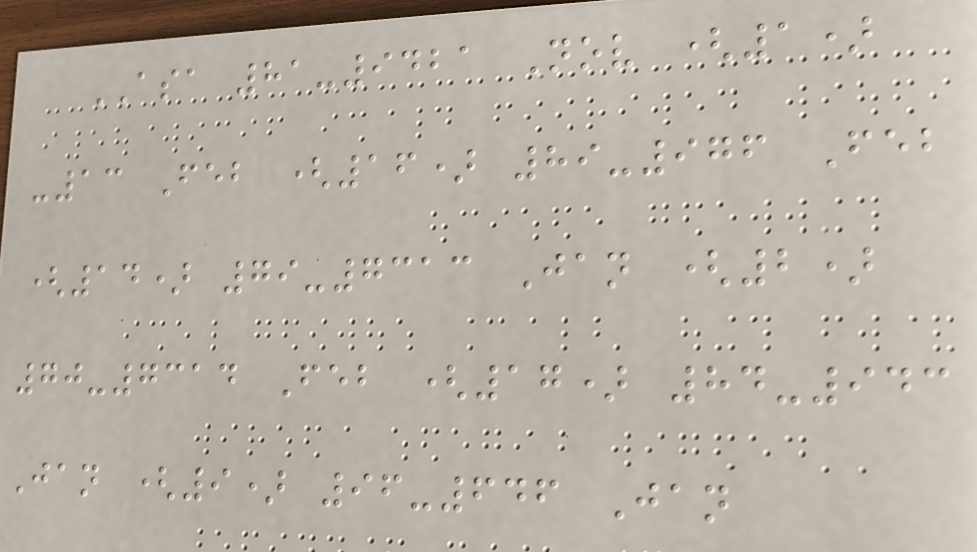ASA 81-9421 Nov (1)
-13 Feb (16) 89-976 Feb
(14) 79-7313 Jan (2)
70-7314 Feb (17) 84-943
Jan (9) 96-646 Jan
